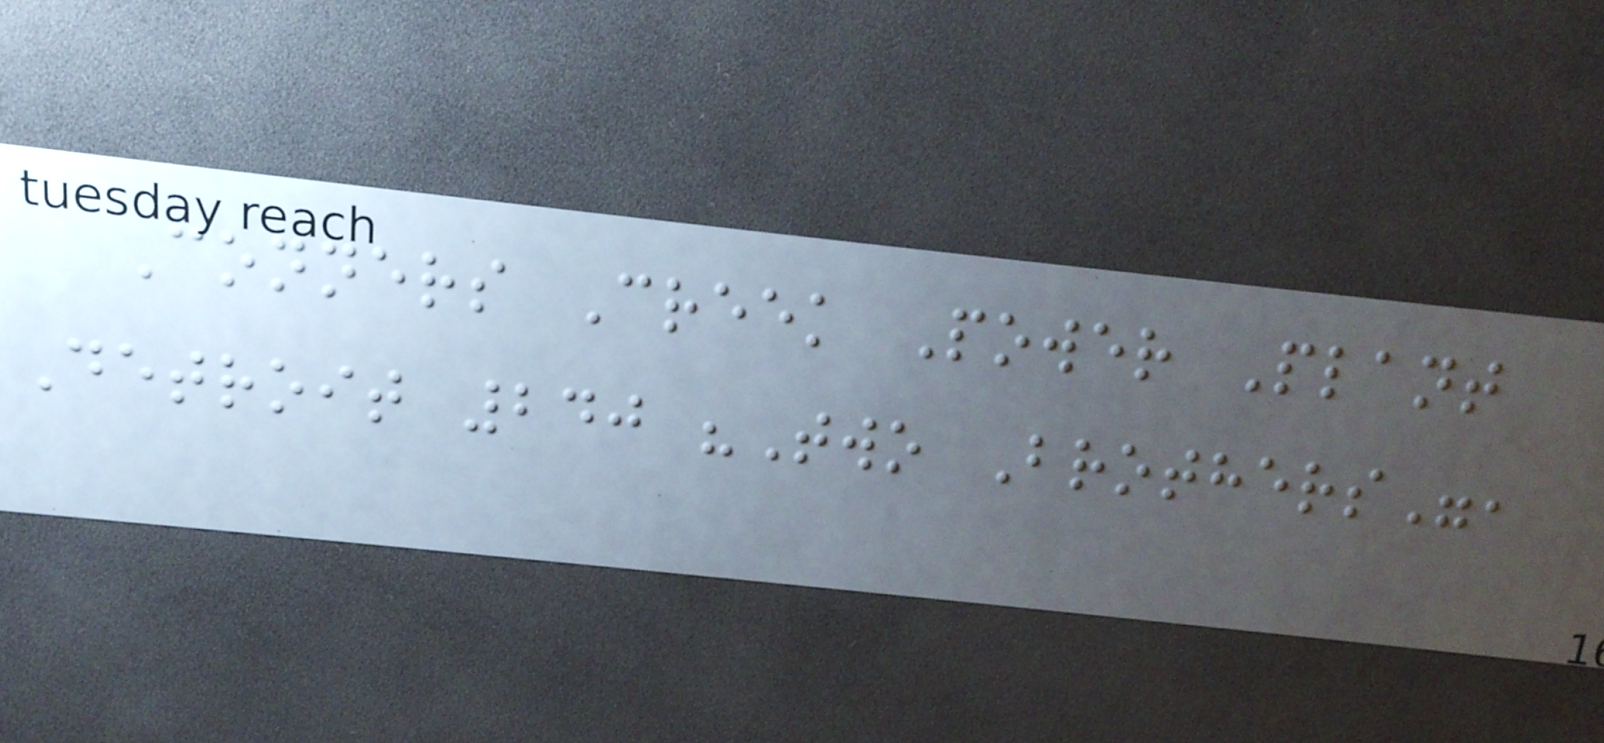Conners Creek Power Plant
Detroit 240 "Two Brothers",
